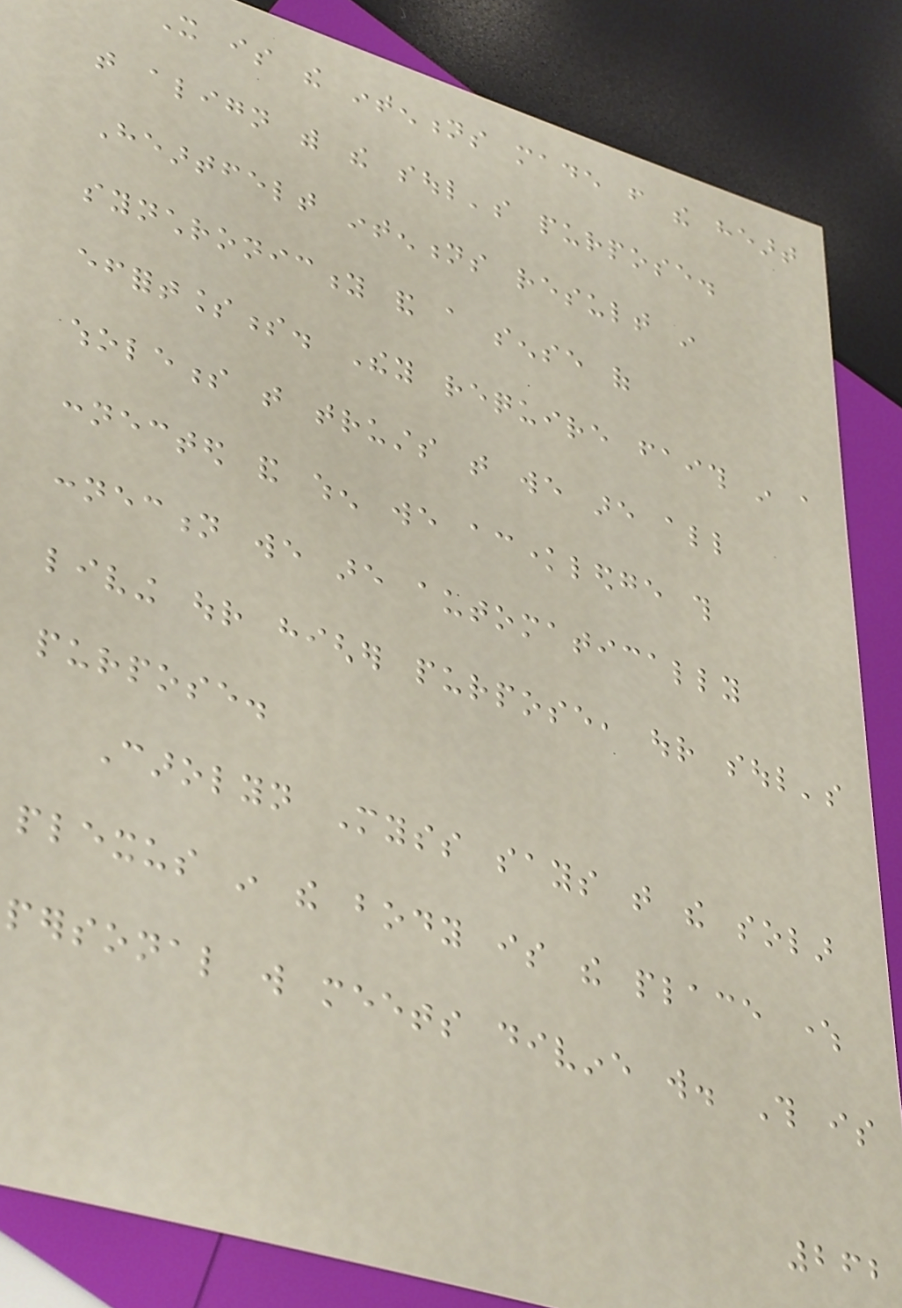It is the intentions made from the heart
that align with the soul's purpose.
Heartfelt intentions result in
synchronicity and a sense of
effortlessness. They require faith in a
wholeness that trusts that we are all
connected and when we acknowledge this
connection we are automatically
living our higher purpose, our soul's
purpose.
Carolyn Myss says that the solar
plexus in the body is the place where
personal will meets divine will. This is
262
